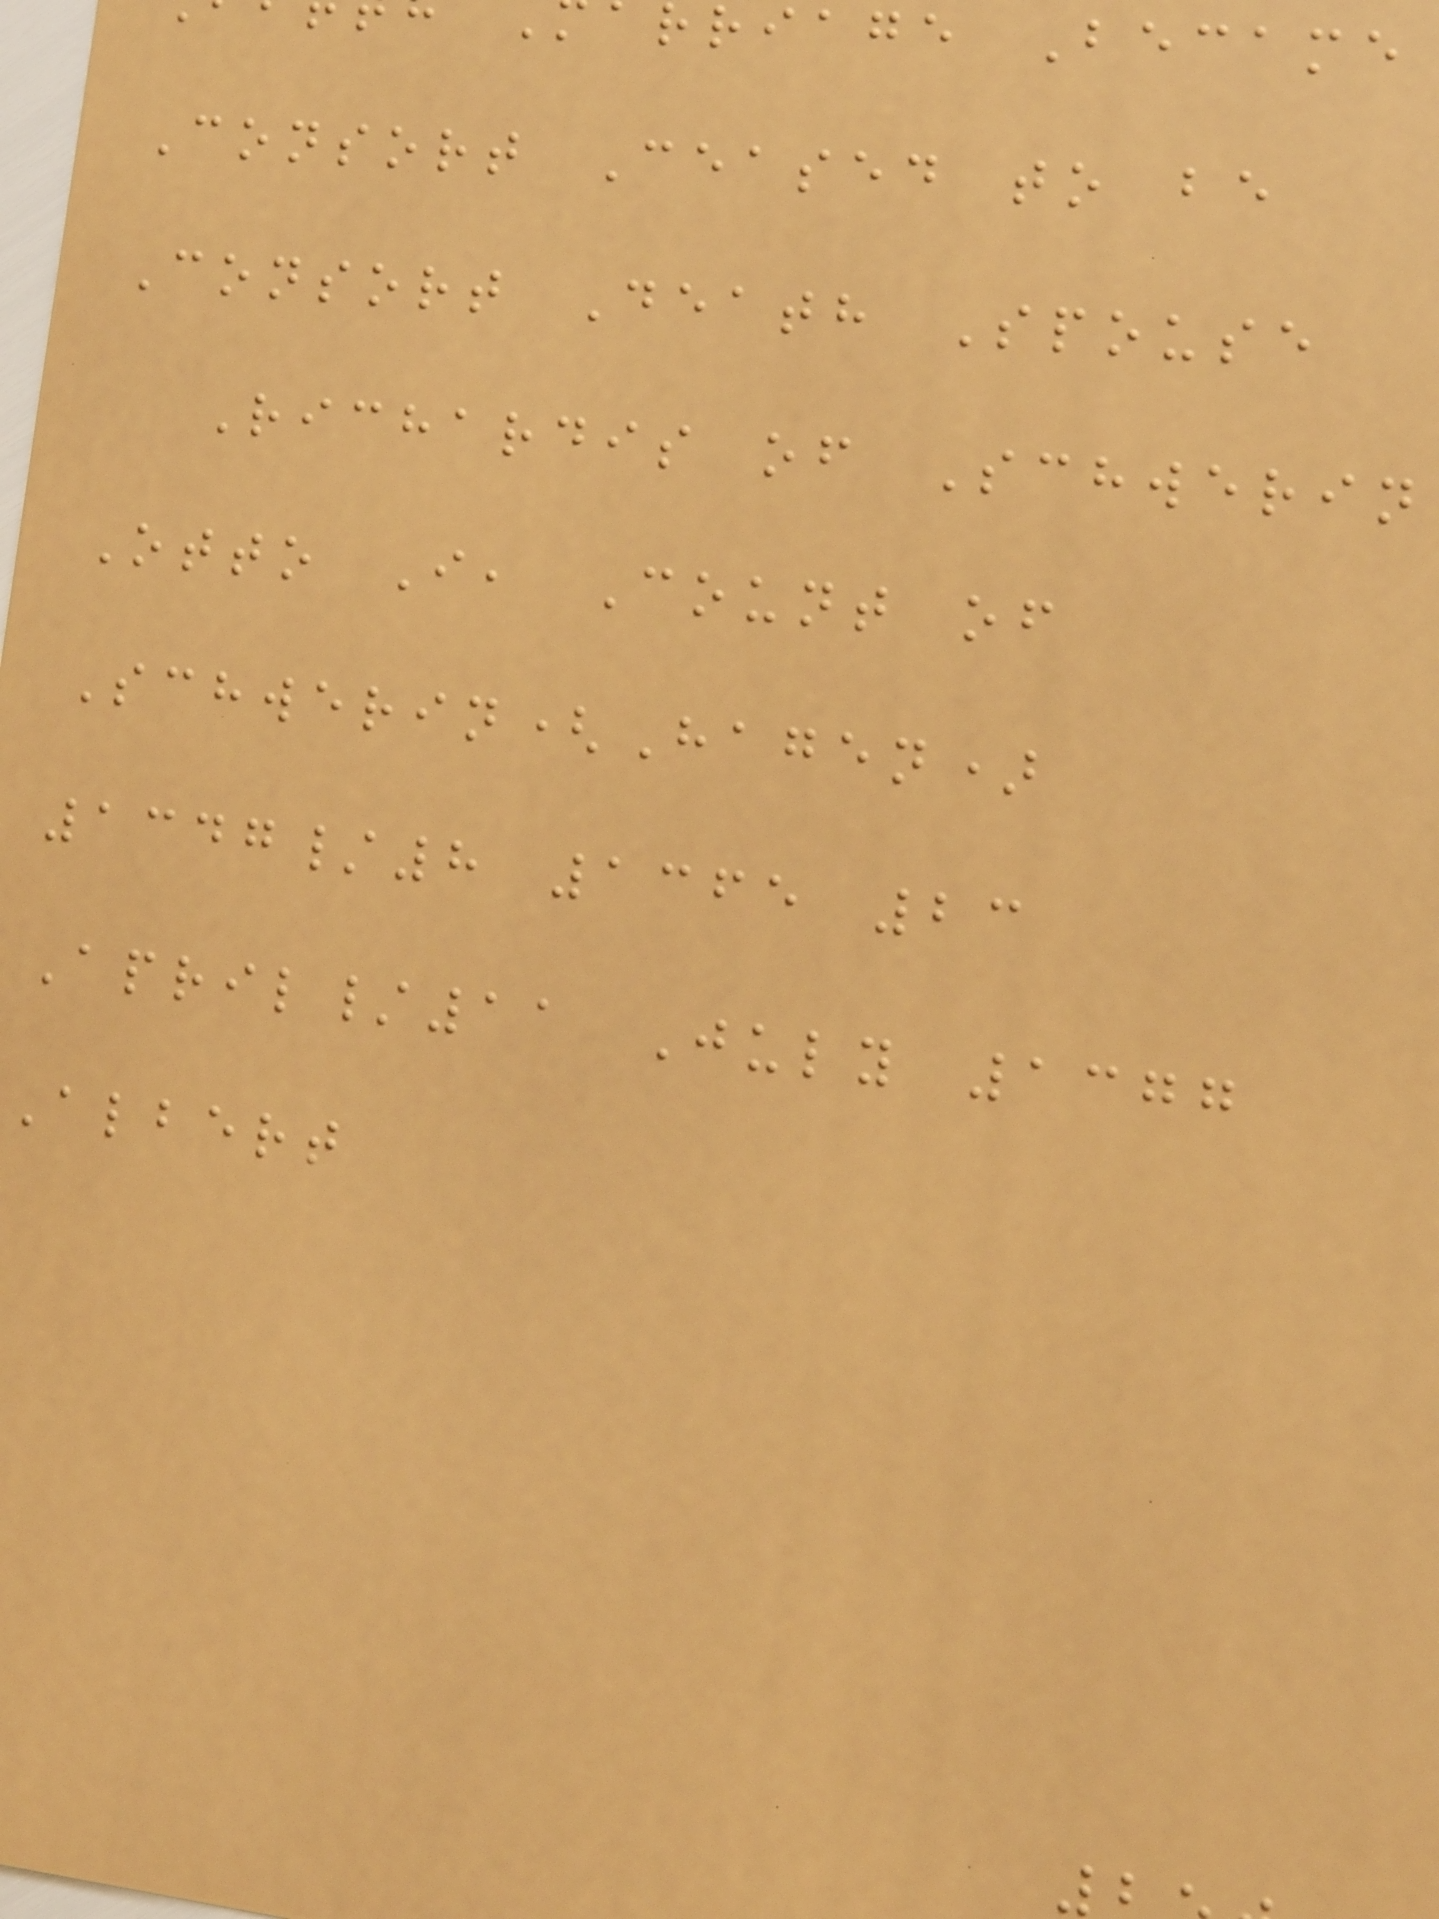rriage Became
Consort Ceased to be
Consort Death Spouse
Richardis of Schwerin
Otto I, Count of
Schwerin(Hagen)
1347/8 1365 23
April/11 July 1377
Albert
